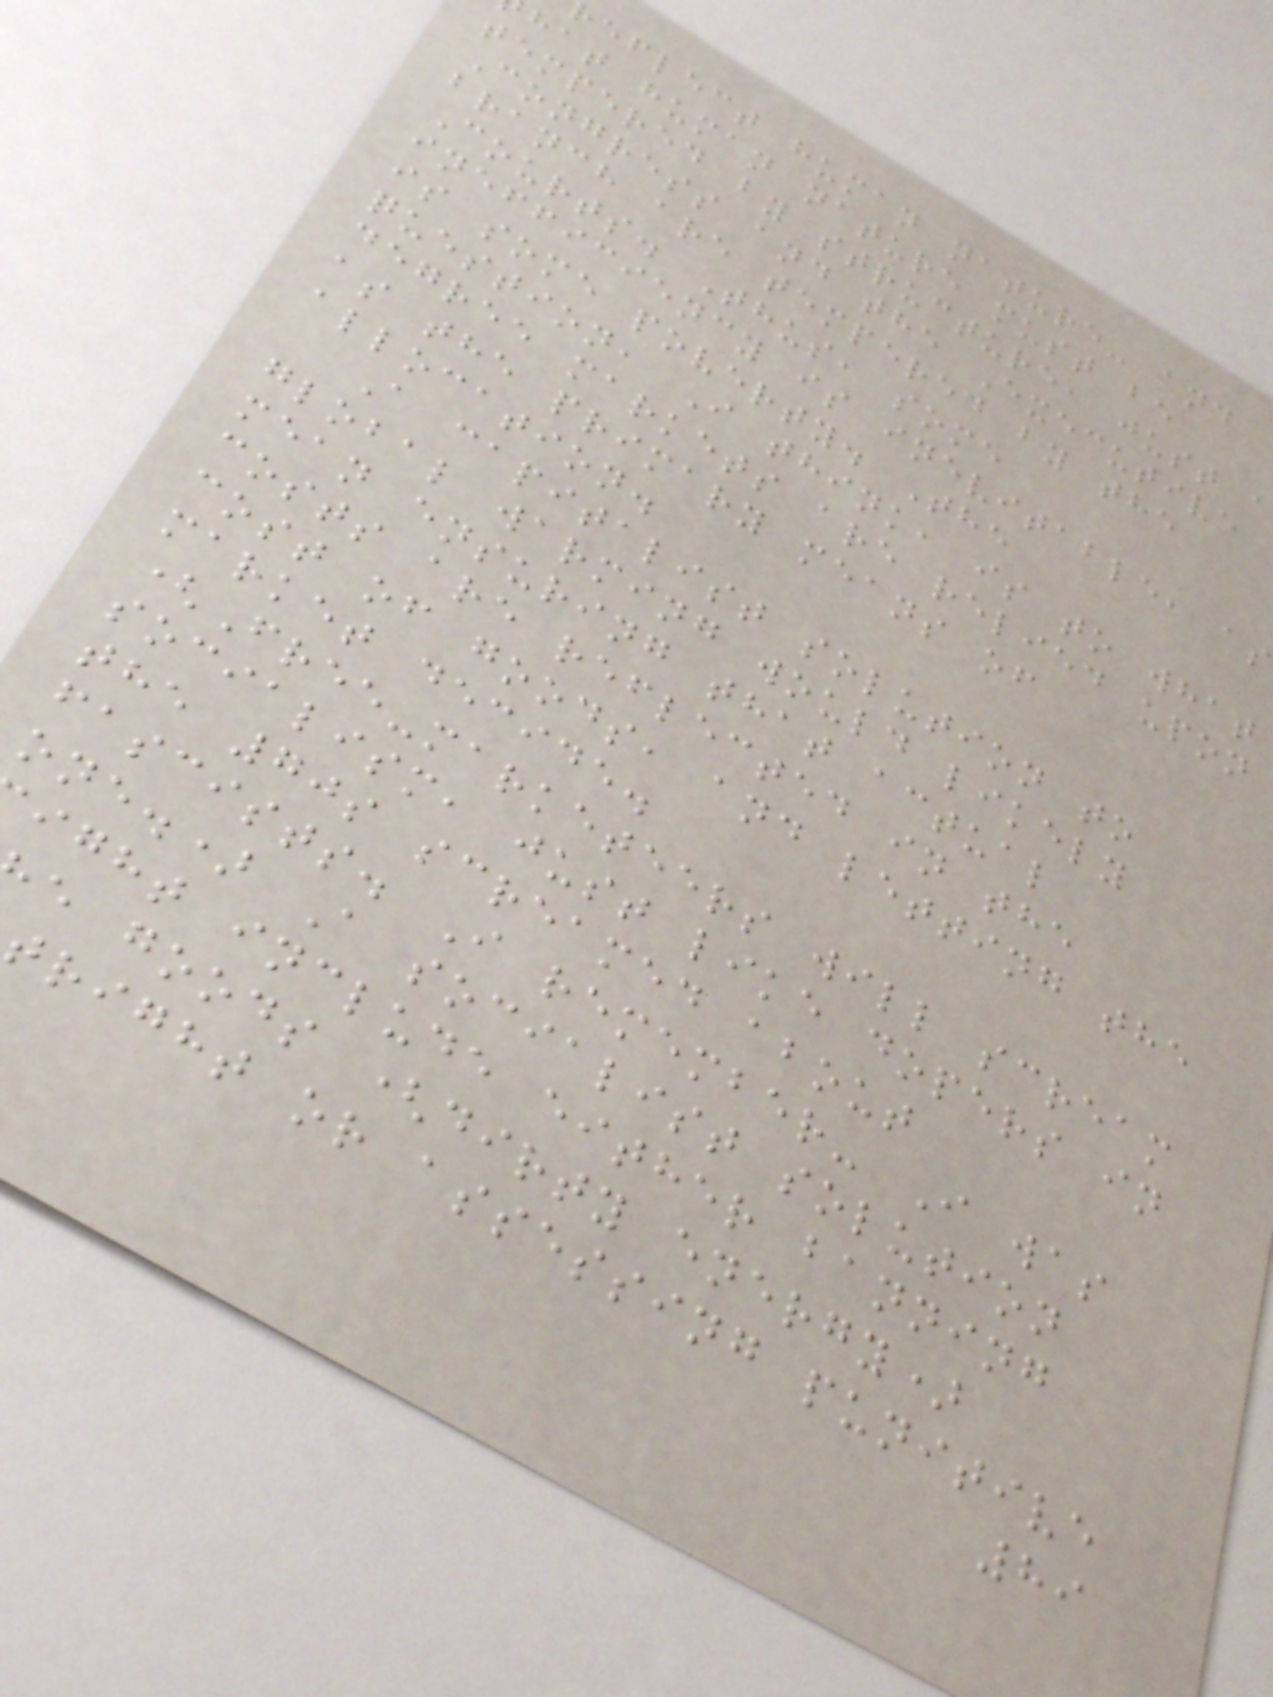eflect human nature- and
hat human nature must be
tempered by structure, just a
Congress and the Executive
branch are tempered by the
Courts. Thus, some
inefficiency is inevitable, as
is some poverty. The
question, I think, is to what
degree markets are relied upon
as the primary means of
allocation.
A capitalist solution to
global warming would likely
mean ensuring that actual
costs are reflected in the
cost of goods, and letting the
market decide.
(Free-marketeers will scream
socialism, just like dopers in
the 70s screamed about
fascists. I remember- I was
one.) A socialist solution
ight include either banning
e goods (dirty energy)
tright or assessing punitive
89
